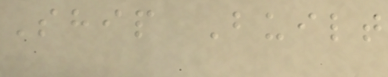Ship Built
